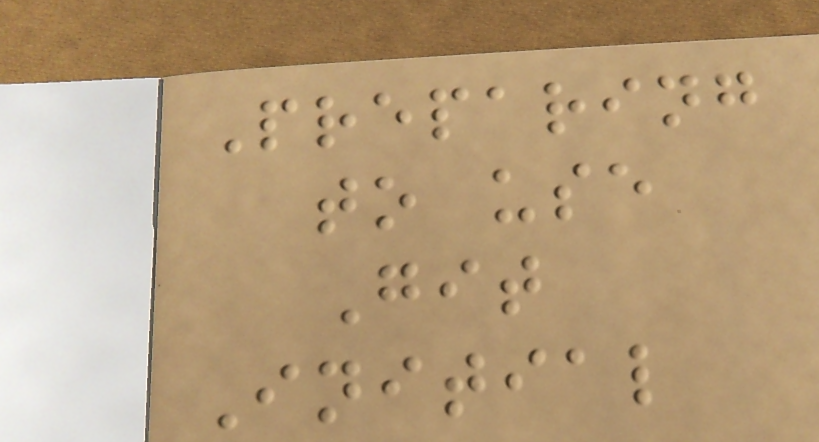Preparing
to use
Git
Initial
